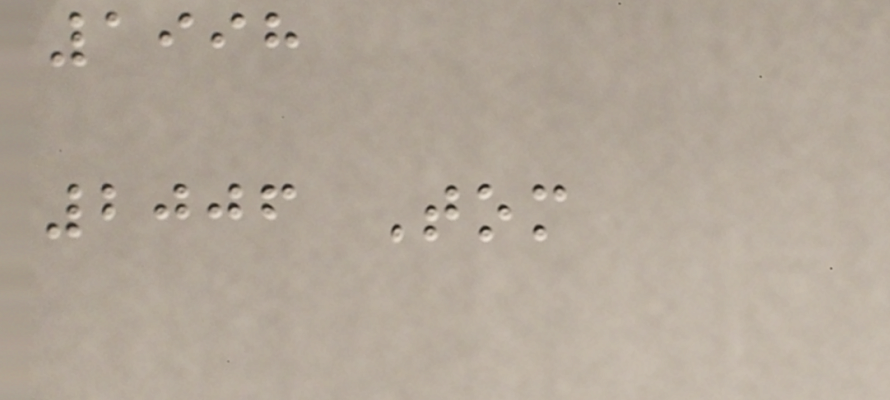1998
2006 Tom
